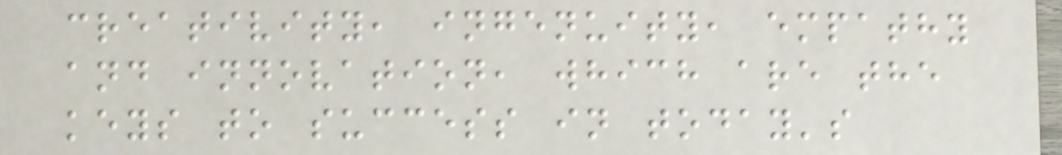creativity, ingenuity, empathy
and innovation, which are the
keys to success in today's
